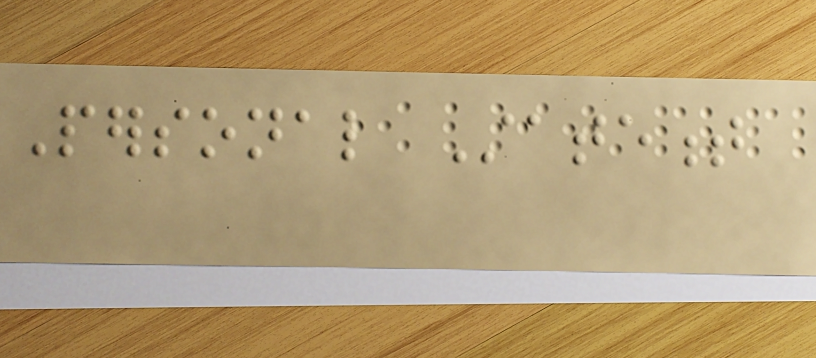Personal Statement
